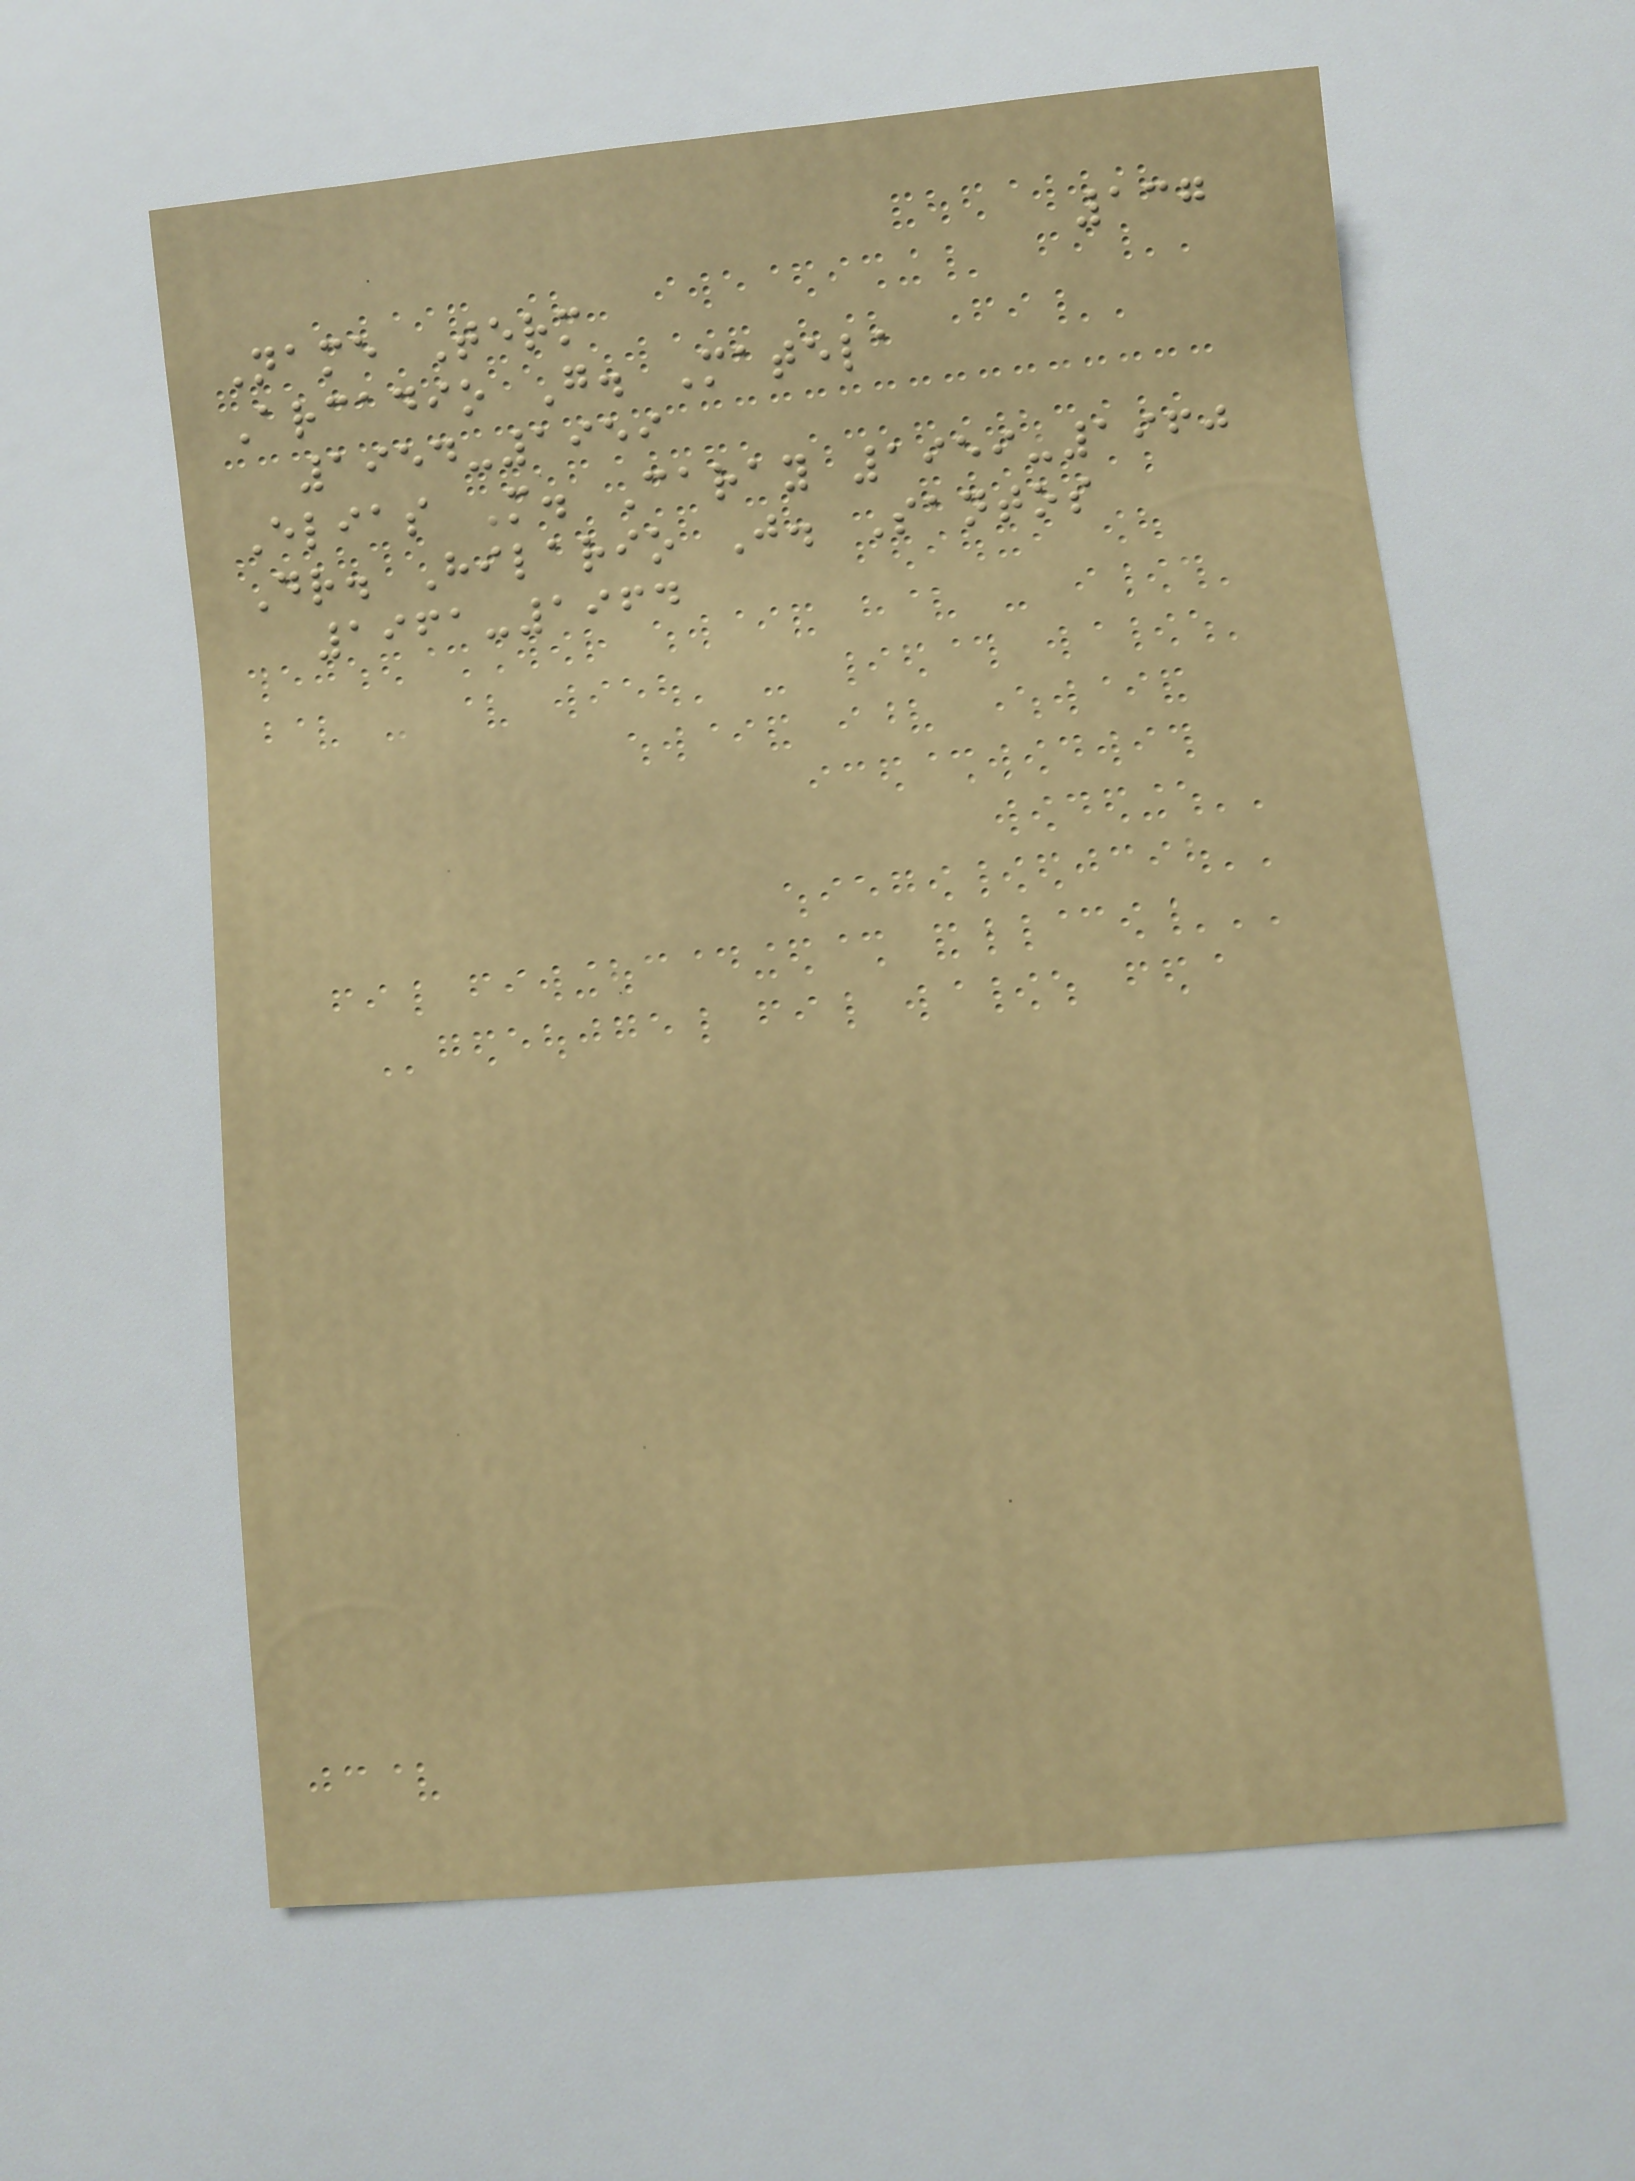137
Name Term
Arcadio G. Matela
1954-1959
Elias M. Caray 1959-1960
Dr. Hilario J. Santos
1961-1964
